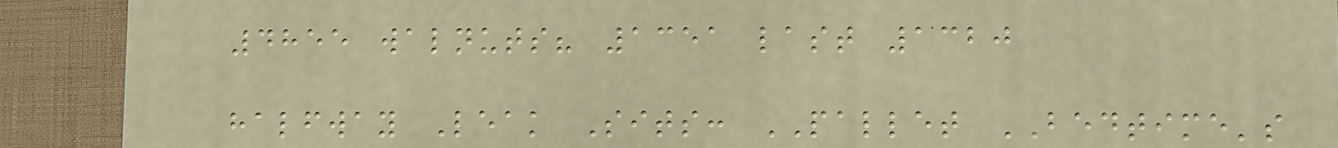4855 walnuts? 1351 last 1320
halfway Leak Sits: PALLET BEDTIME's
